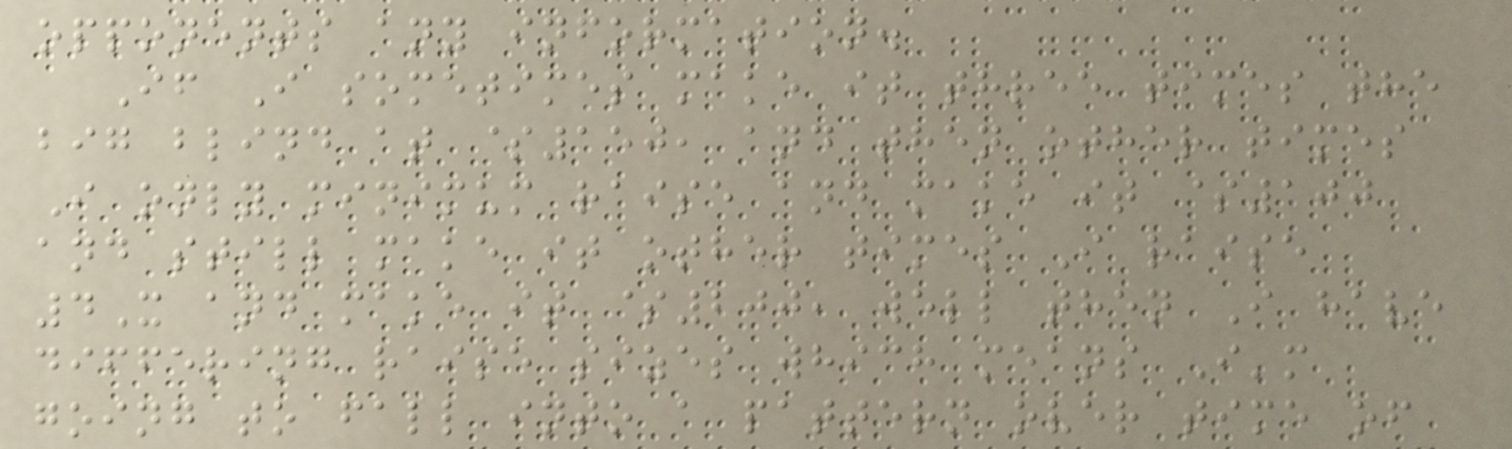opponents any information.
If I sometimes make it three times the
big blind at $150, and then other times
I only minimum raise and make it $100
and still make it other times I raise
4X and make it $200, well then I have
differing raise sizes which means I'm
going to fall into a pattern over time of
